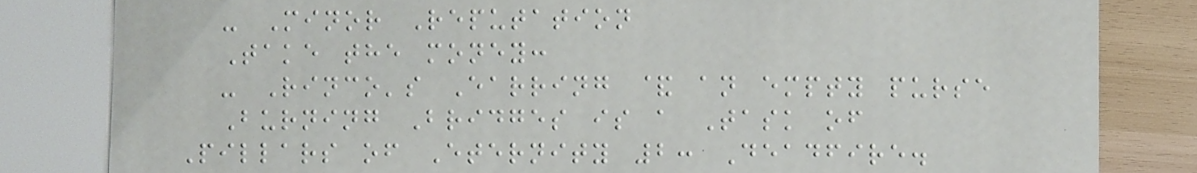- Minor Reputation
Take the money:
- Rinco's Earring & an empty purse
Burning Bridges is a Task of
Pillars of Eternity 2: Deadfire.
